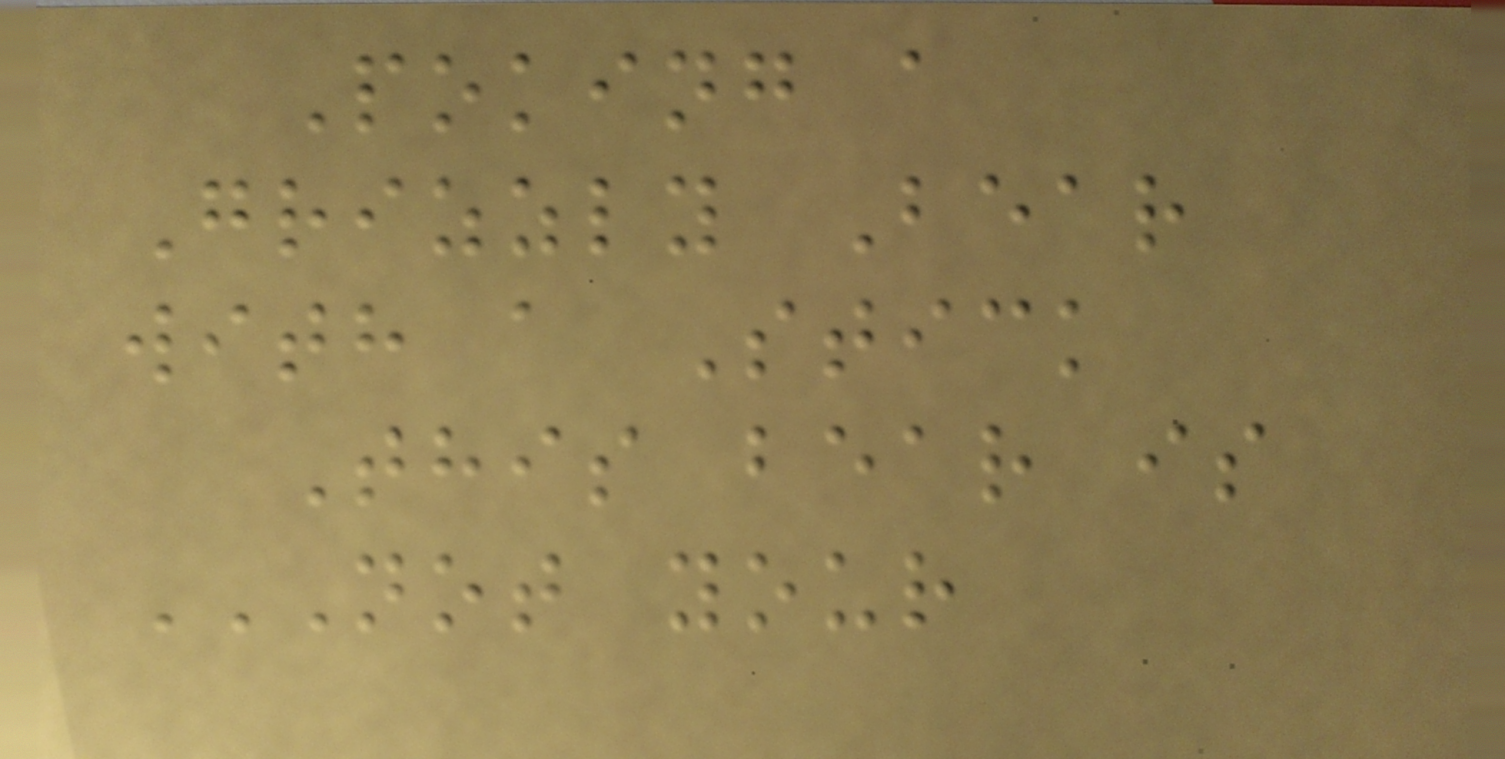Poking a
Grizzly Bear
with a Stick
This bear is
NOT YOUR
